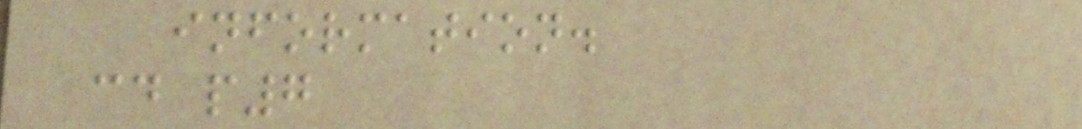information.
cd p7
